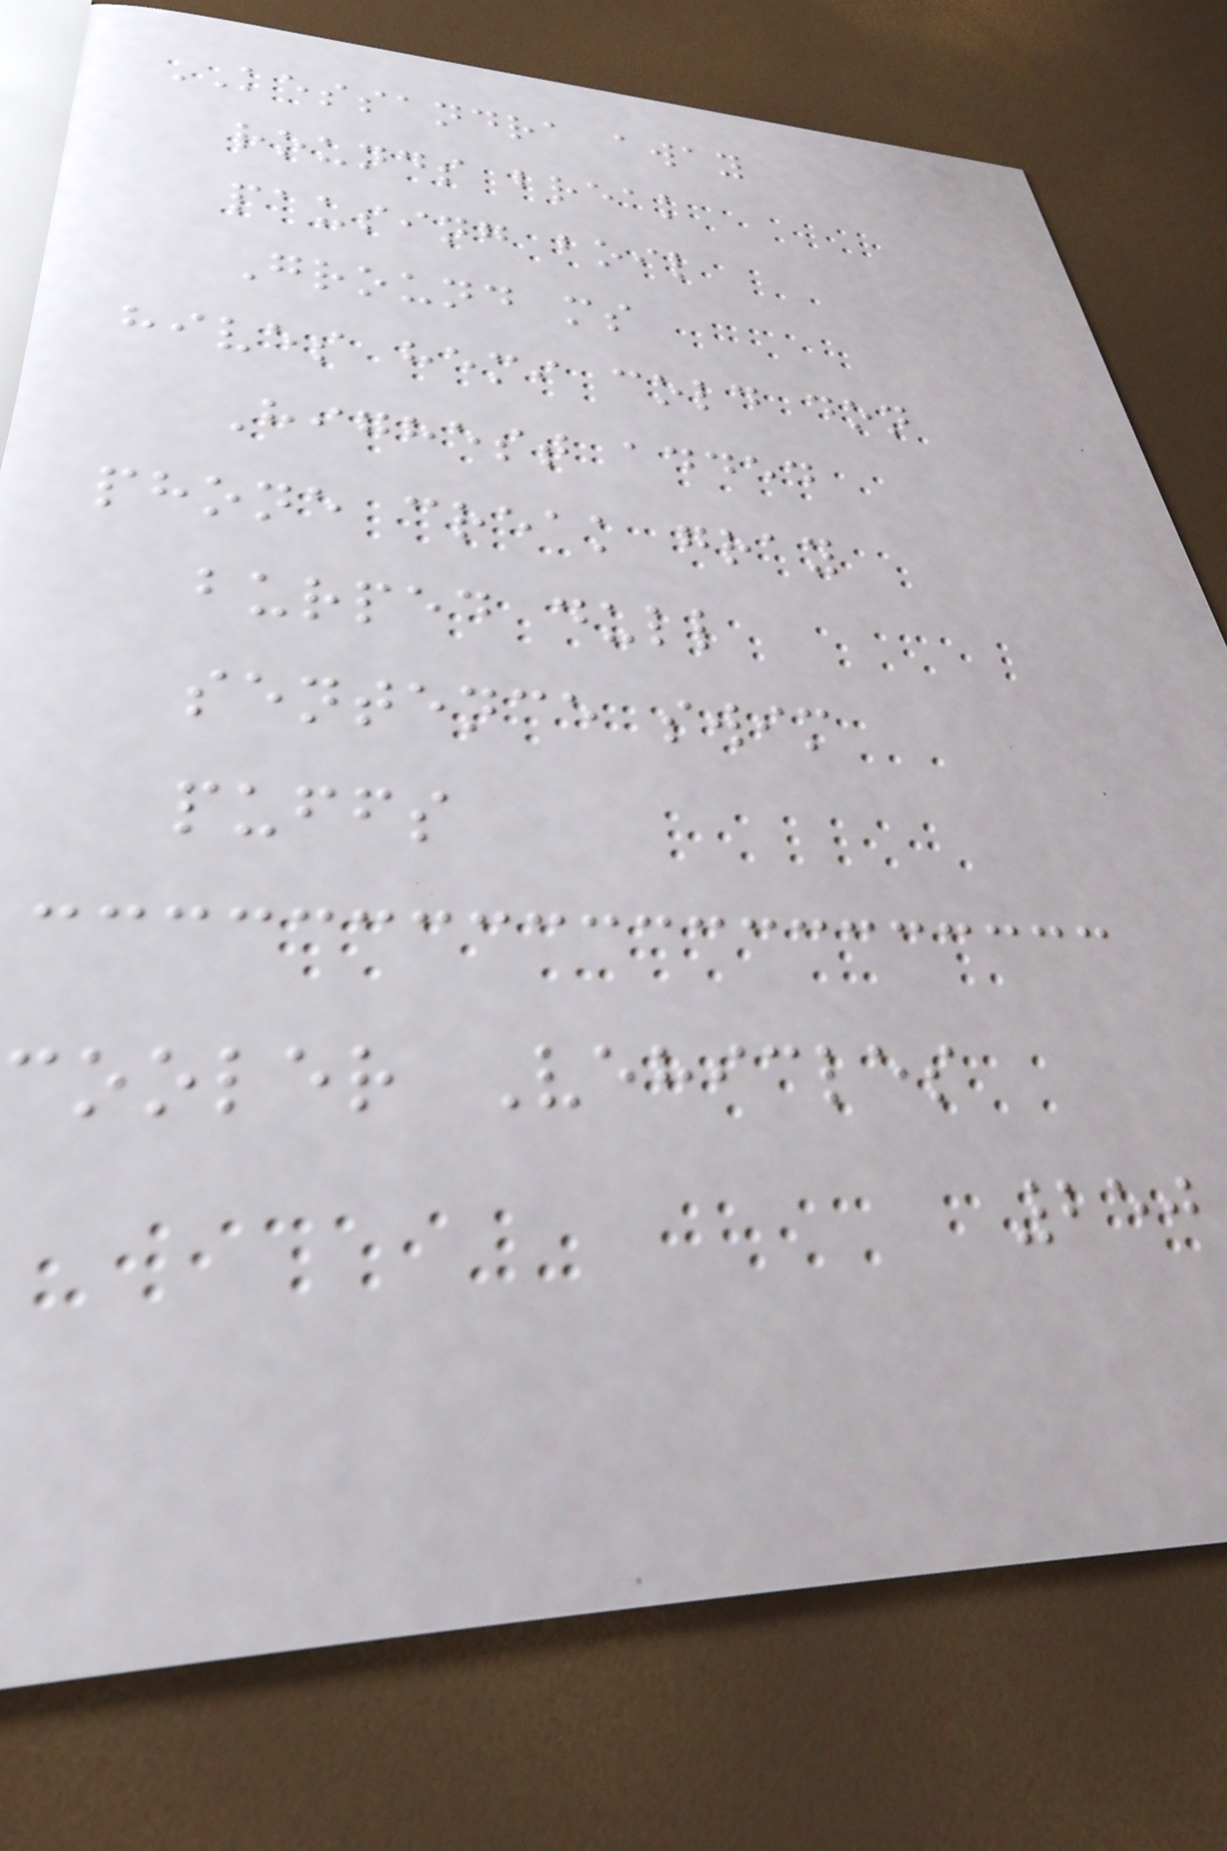KESSANDRA away
rounds break
pausing boil
Ground ms
hives hemi cold don
Highest added
phone creak gray
burped dull
sentence swim
puffs
cooler Vehicles
250
